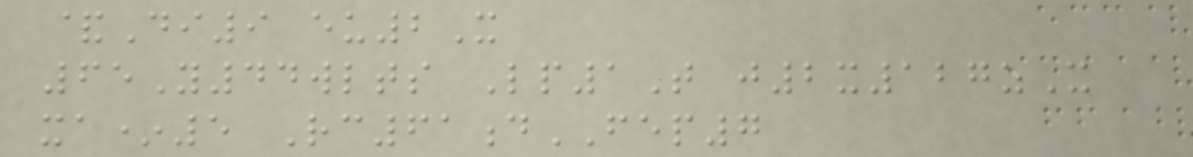&Di9 eu2X
65Y44wlts Lp1T j2x127zX
xa*5 Rc61dFEP7
